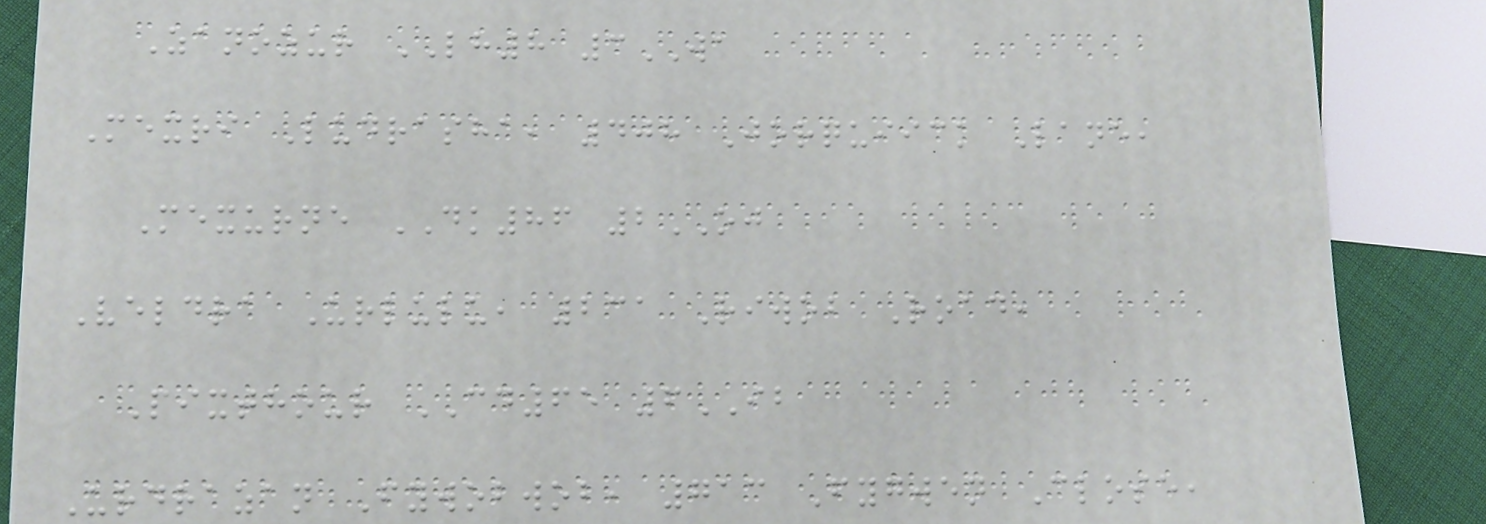Zanozur LH8 3WA
Mexri Ludrasha, 408 Jorquiick Lane,
Mexurne DK86 2OJ
Veldra Urlulu, 231 Riwob Road,
Pixthour CD65 6IB
Urdrazan Fywobwob, 713 Fygwen Close,
